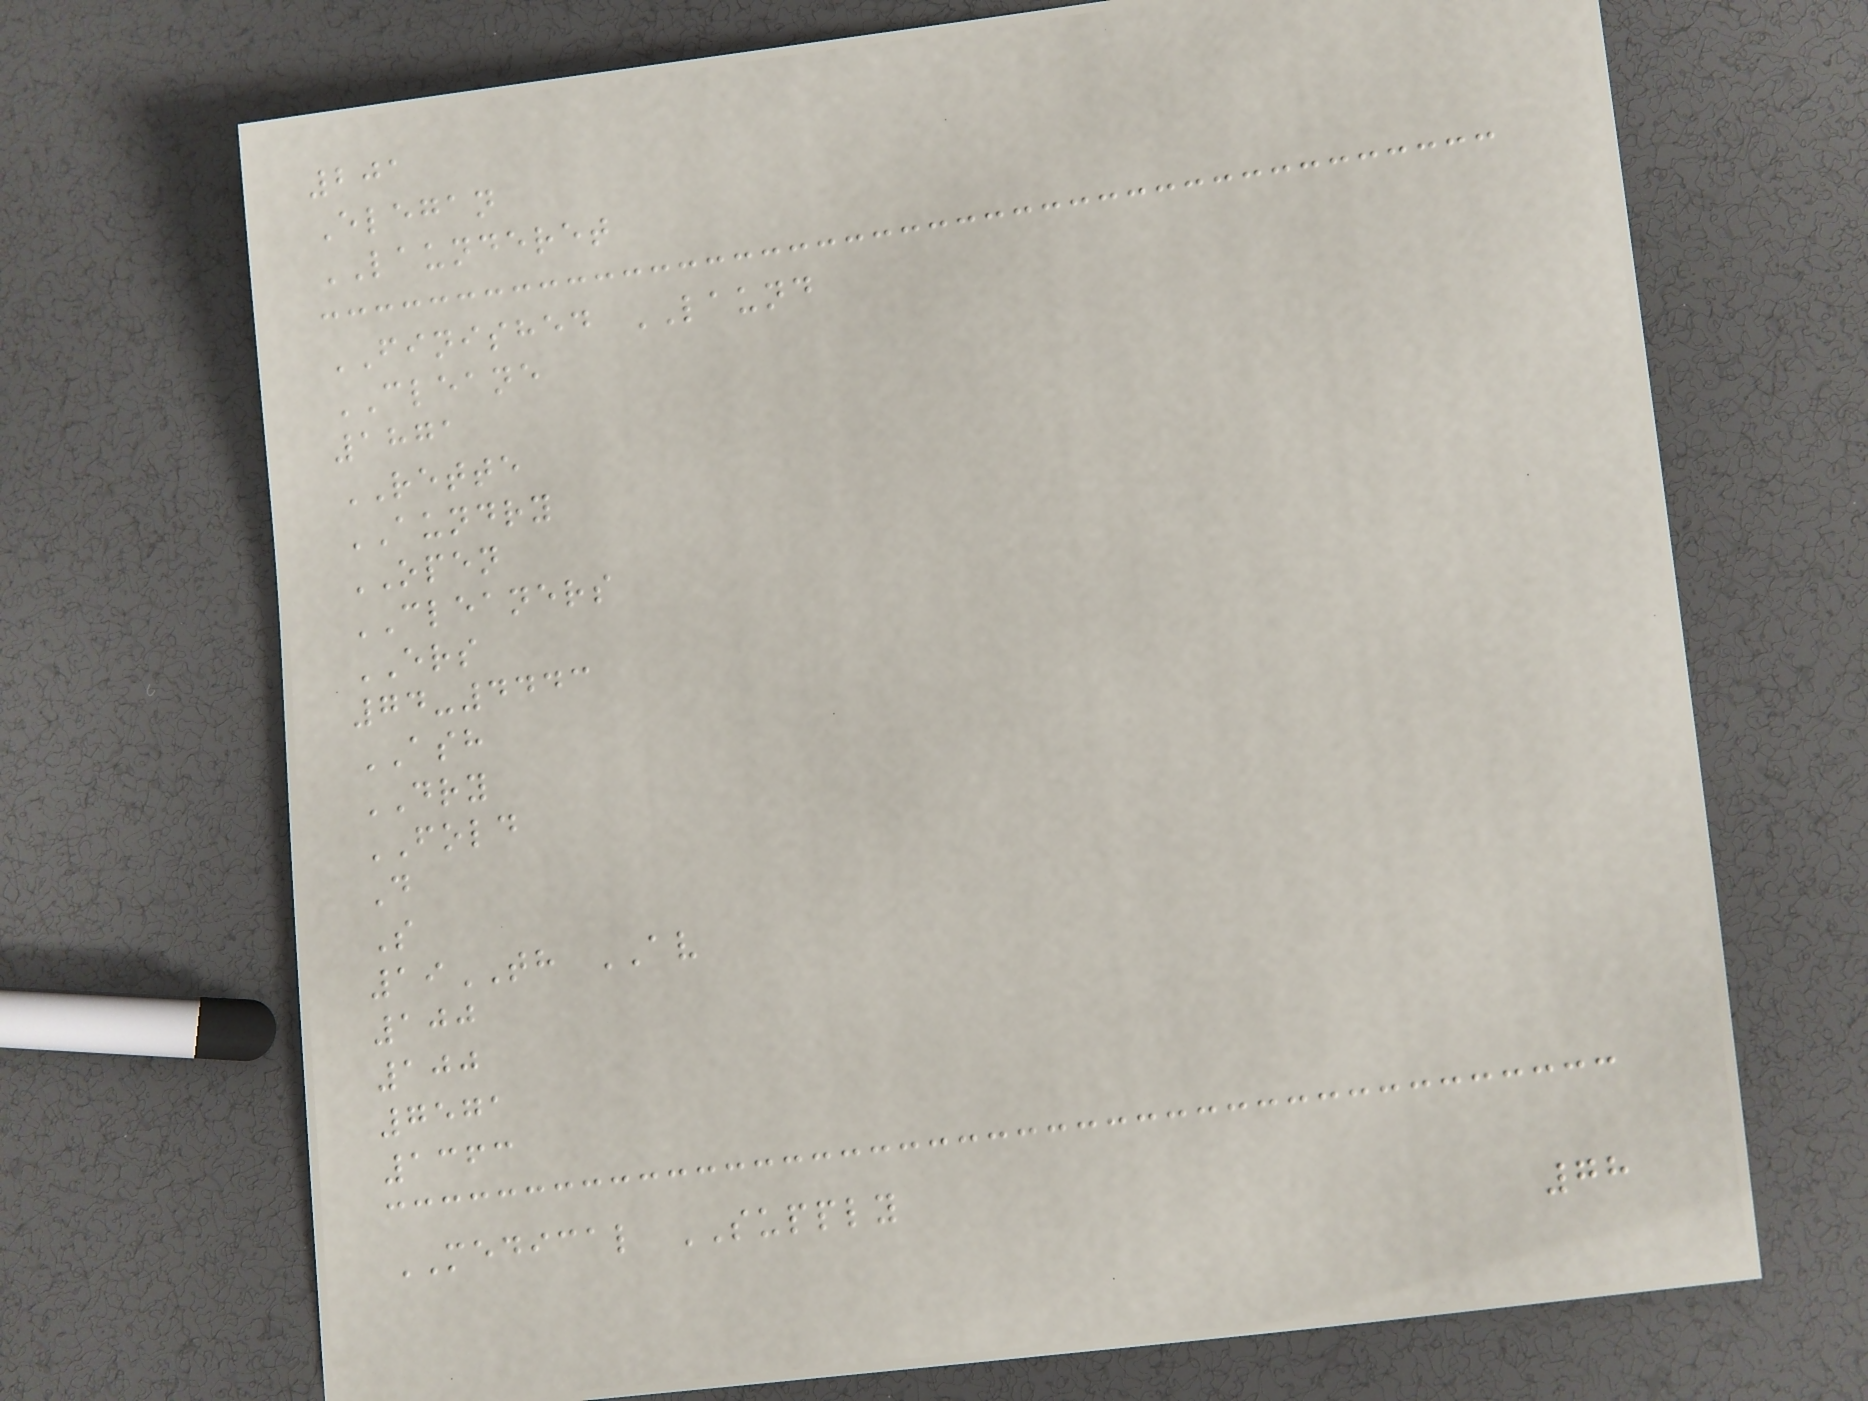201
Elegan
LAUNDERET
FINISHED LAUND
CLEANE
1871
RETTE
AUNDRY
OPEN
CLEANERS
ERS
74-4443
ASH
DRY
FOLD
D
S
19TH AV
100
100
7571
1363
MEDICAL SUPPLY
78
